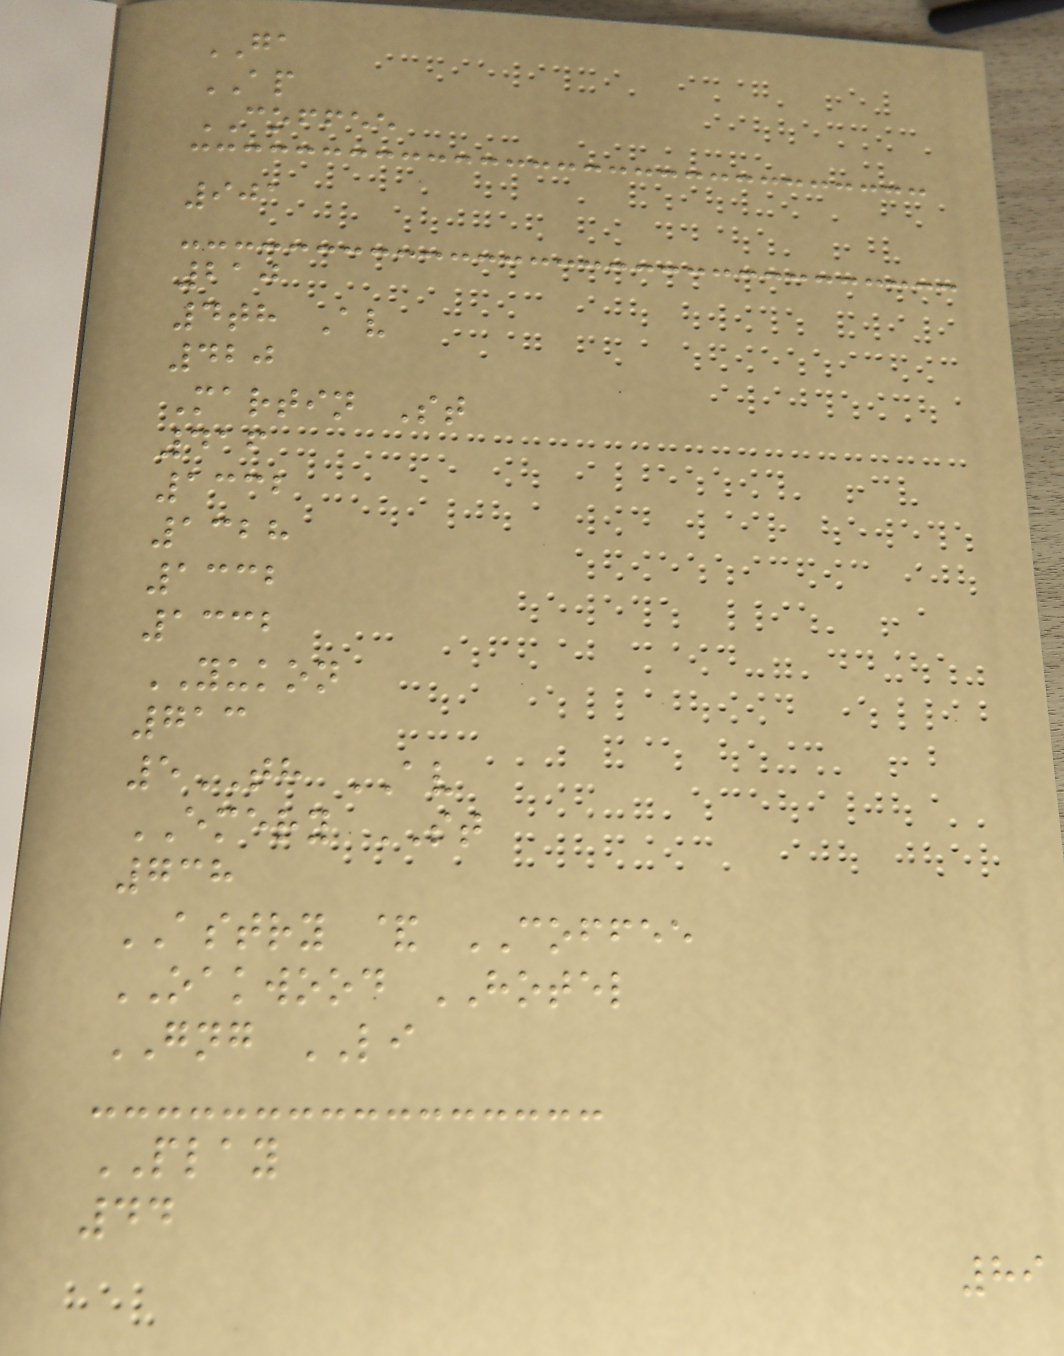GA
AP
COFFEE
901
210
4th Av
420
Martin St
416
1332
1328
1332
1332
YUKON
713
5TH AV
EMERY ST
738
ASTRY & COFFEE
OAKWOOD HOTEL
GNG LI
PLAY
44
89
